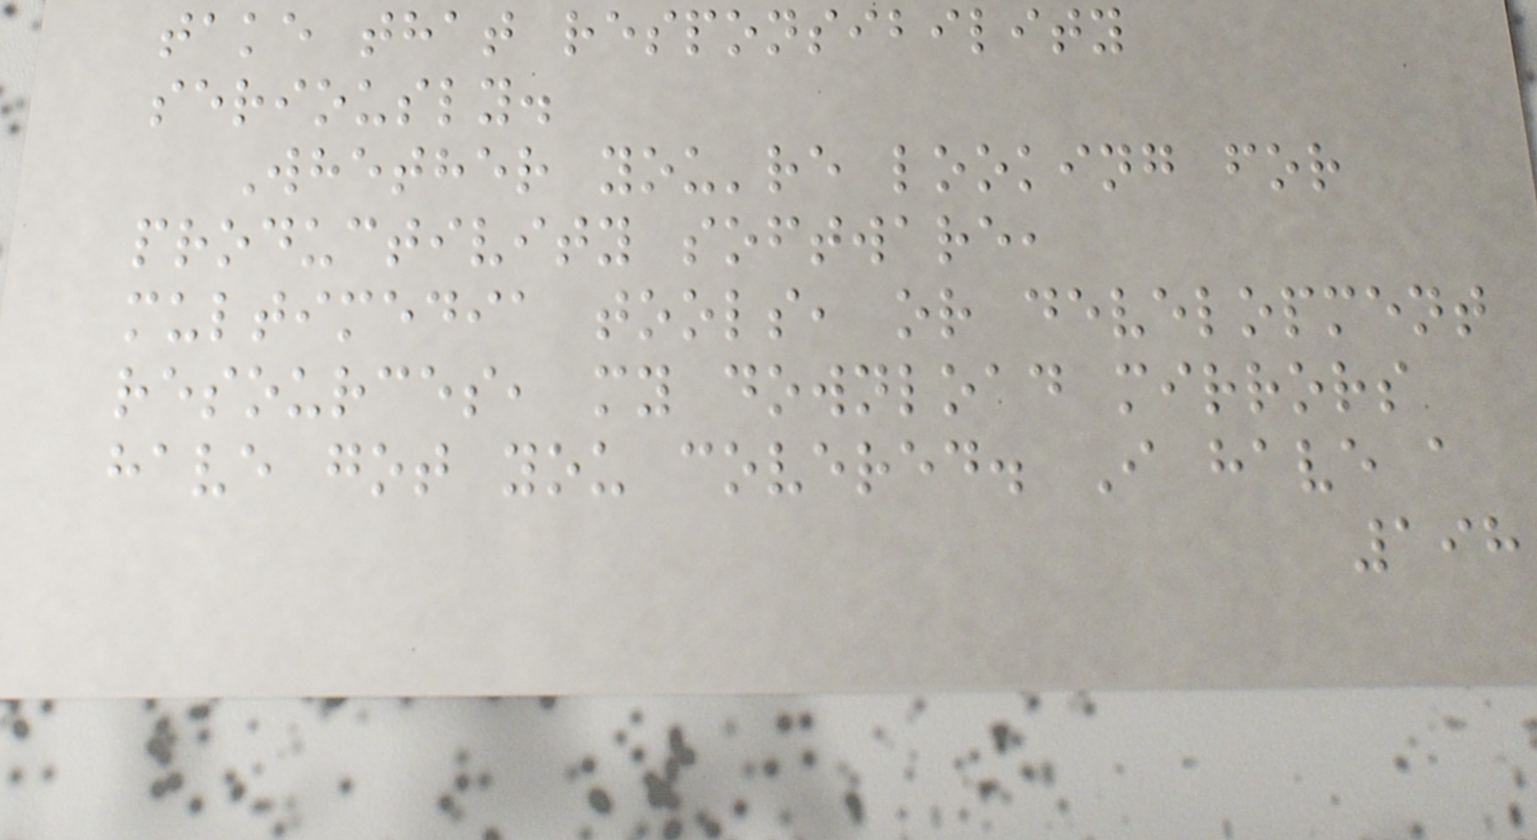take that responsibility
seriously.
Whether you're looking for
productivity software,
multimedia tools, or development
resources, my download mirrors
have got you covered. I have a
198
